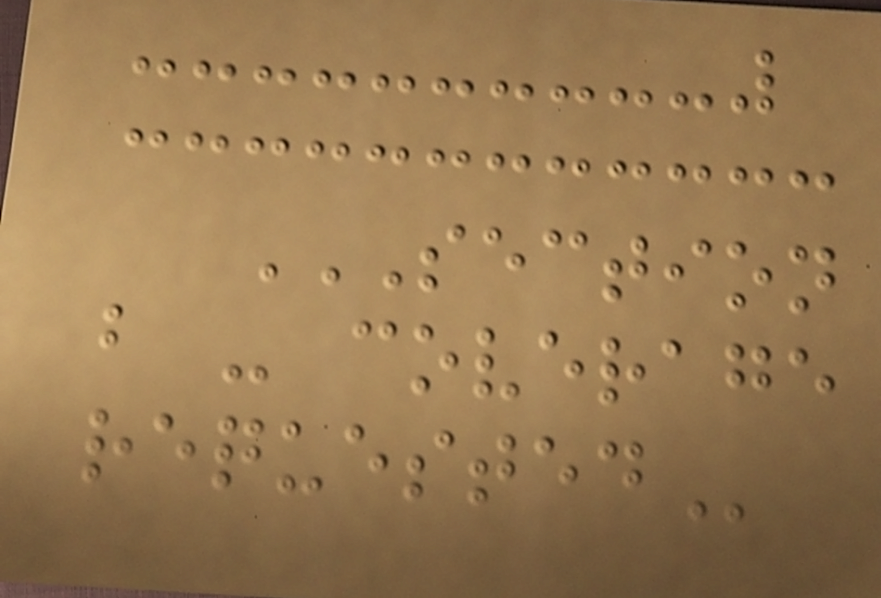SECTION
B - COVERAGE
REQUESTED
